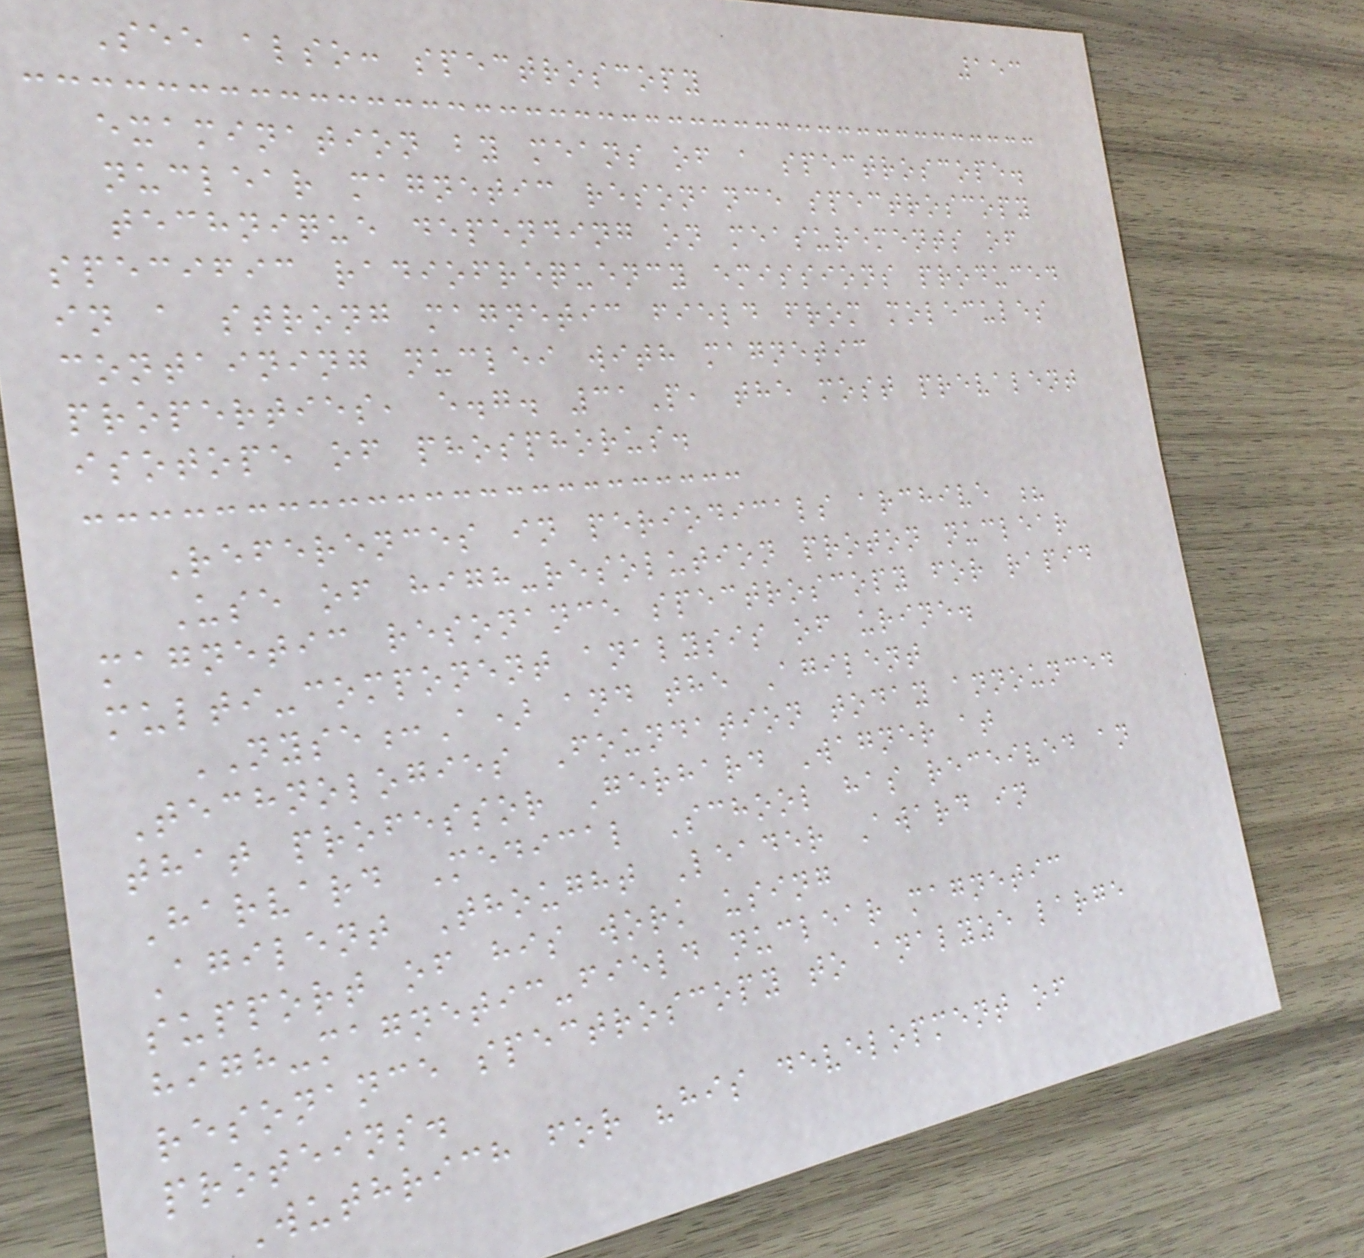153
See also: spectroscopy
examination by means of a spectroscope.
nuclear magnetic resonance spectroscopy
technique depending on measurements of
specific radiofrequency emissions produced
in a strong magnetic field from molecules
containing nuclei with magnetic
properties, e.g. 31P, the most prevalent
isotope of phosphorus.
References in periodicals archive ?
Use of high-resolution proton nuclear
magnetic resonance spectroscopy for rapid
multi-component analysis of urine.
NYSE:A) and the Agilent
Technologies Foundation today announced
that professor Gerhard Wagner at
Harvard Medical School has received an
Agilent Thought Leader Award in
support of his work using
high-magnetic-field nuclear magnetic
resonance spectroscopy to analyze large
proteins.
Wuthrich for "his development of
